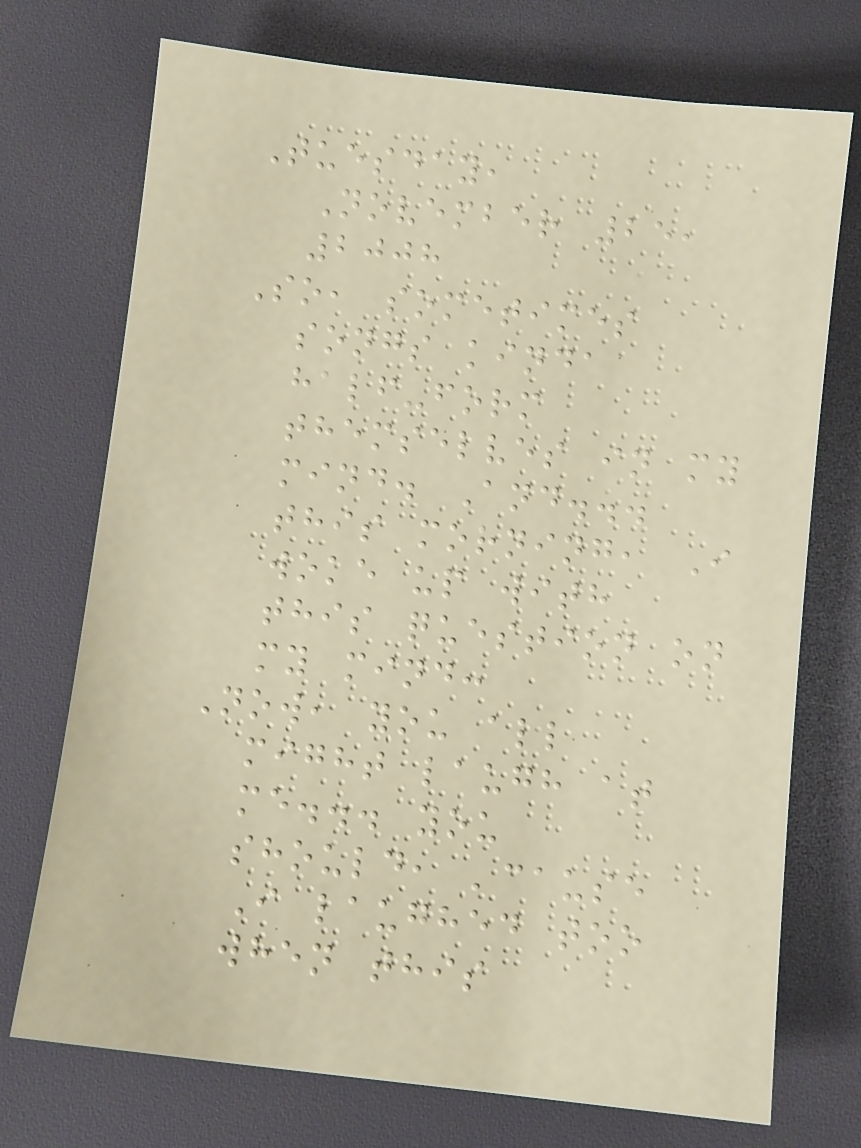Tuesday,
November 25,
2008
So, sometimes
songs kinda
half-form
themselves in my
mind. And...
this morning, I
woke up with
this question on
my mind:
Now, you all
might laugh at
me... you
should, 'cause
I laughed too
when this
